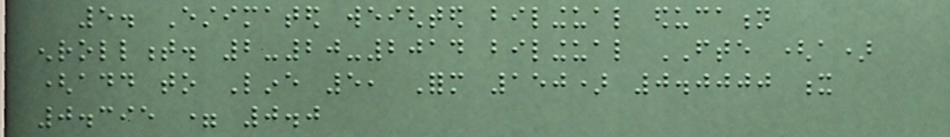5. Estimated weighted bilingual education
enrollment. 2-20-2014 bilingual FTE (a)
(add to Line 5, Form 150) 0.0000 x
0.395 = 0.0
